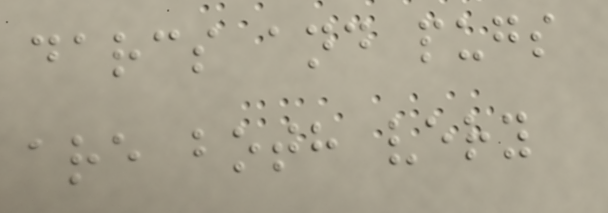darcs and pugs
are both very
